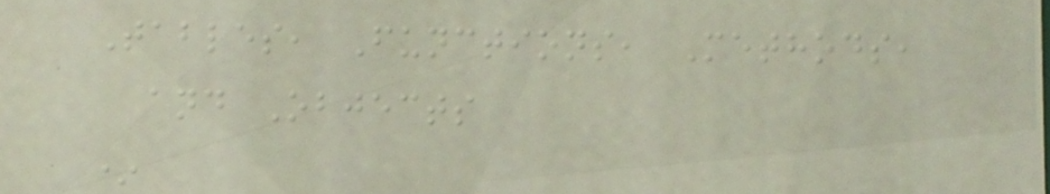Tables, Functions, Methods,
and Objects
*
